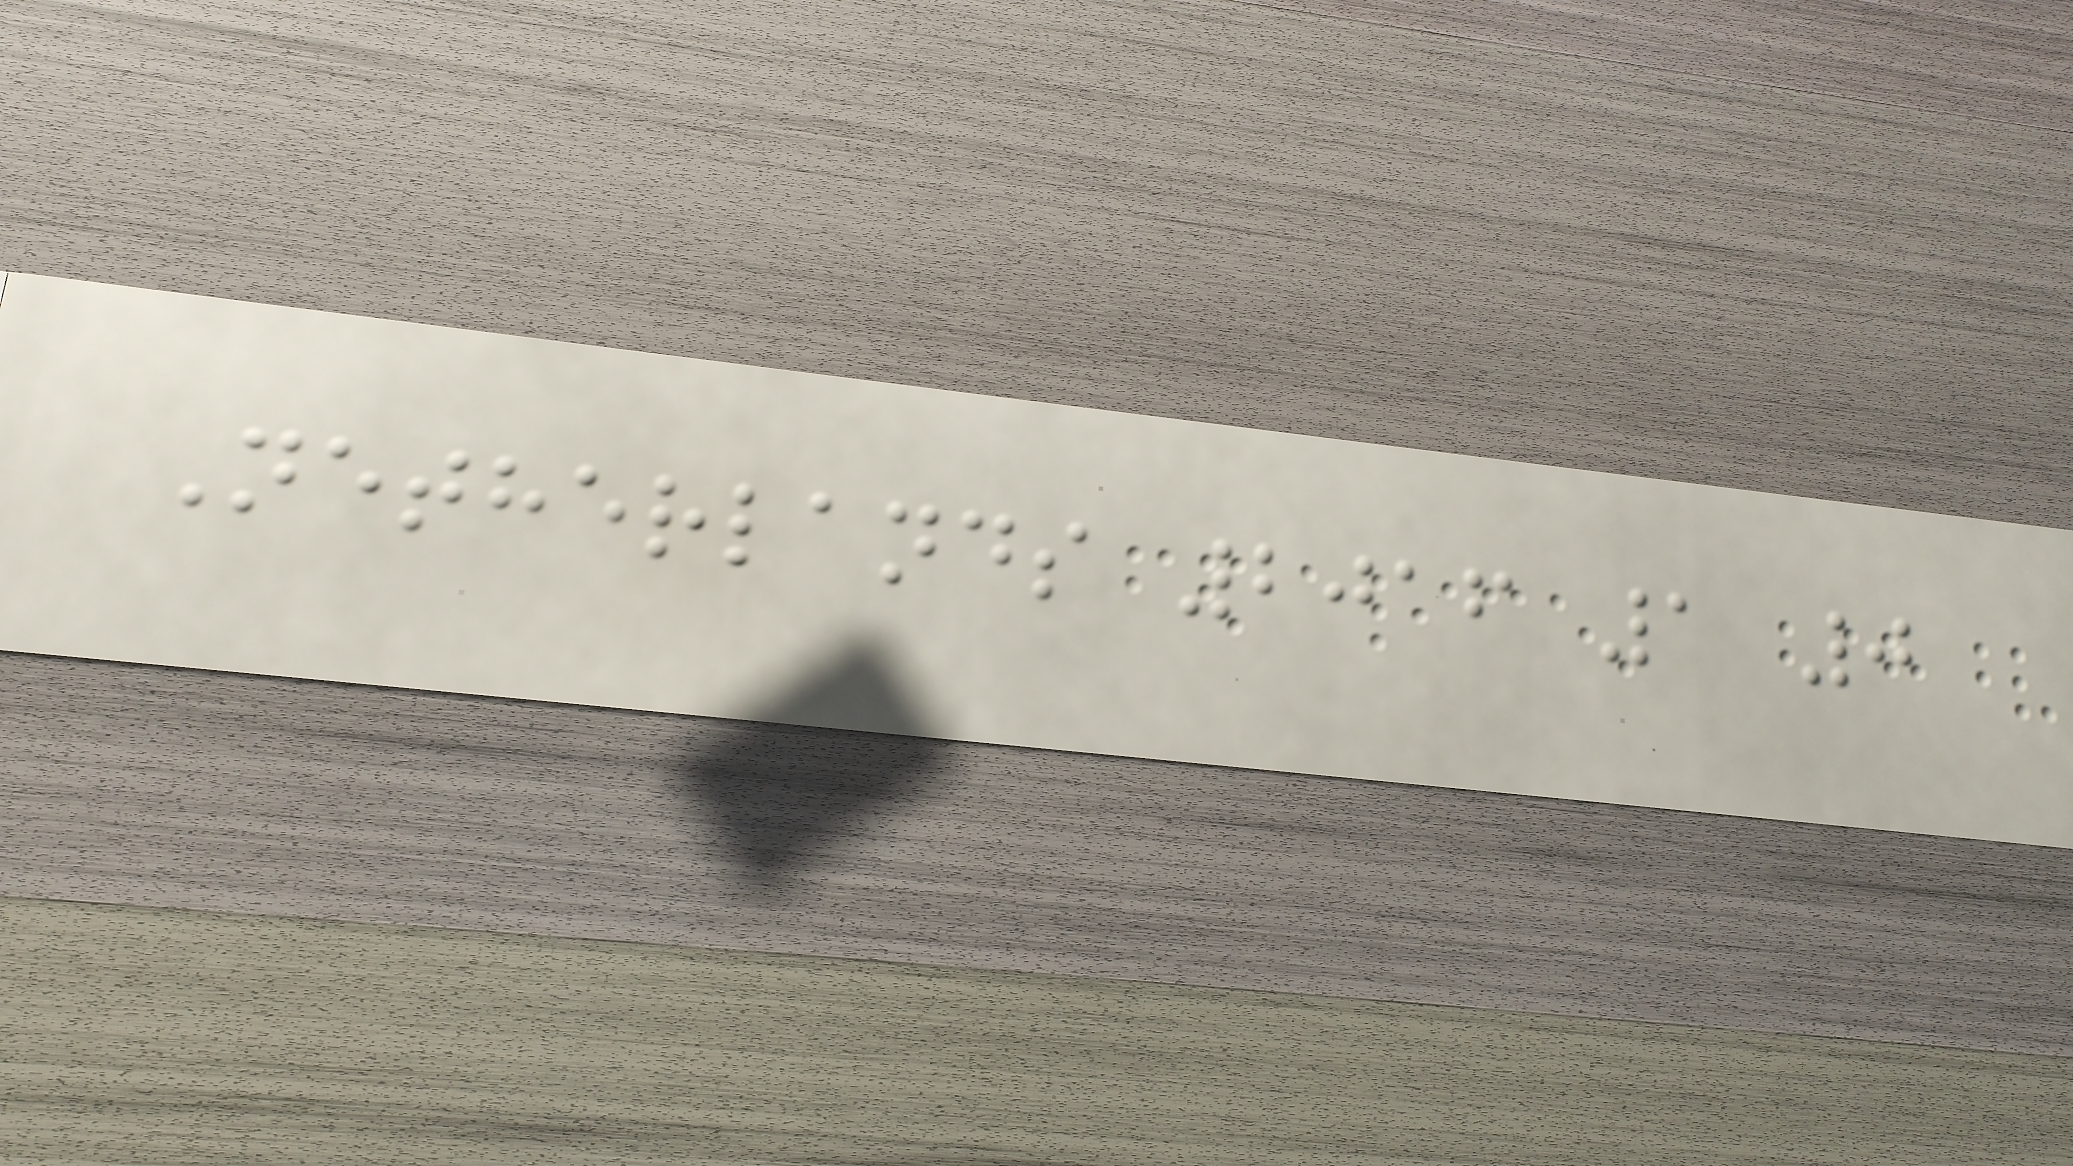Netherlands 2016 1 0
